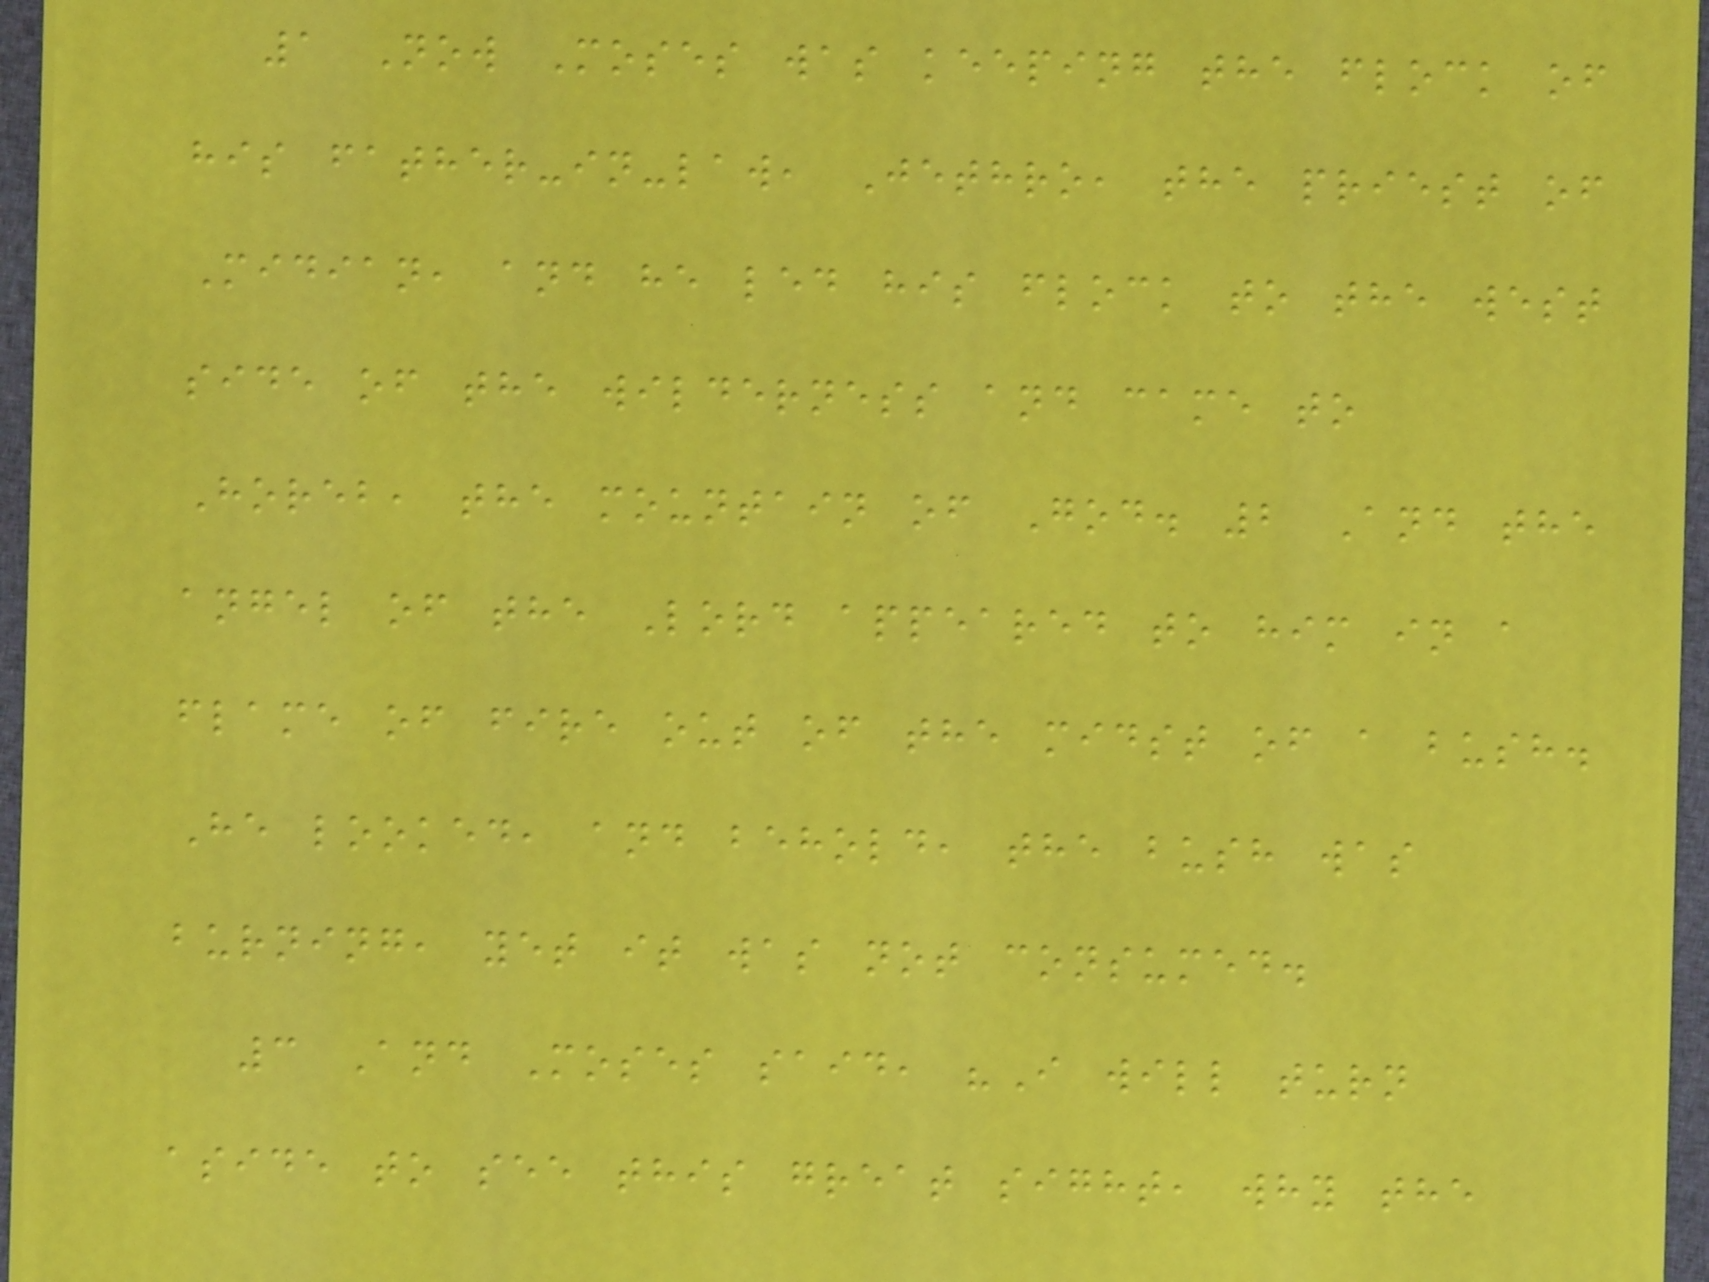1 Now Moses was keeping the flock of
his father-in-law, Jethro, the priest of
Midian, and he led his flock to the west
side of the wilderness and came to
Horeb, the mountain of God. 2 And the
angel of the Lord appeared to him in a
flame of fire out of the midst of a bush.
He looked, and behold, the bush was
burning, yet it was not consumed.
3 And Moses said, "I will turn
aside to see this great sight, why the
